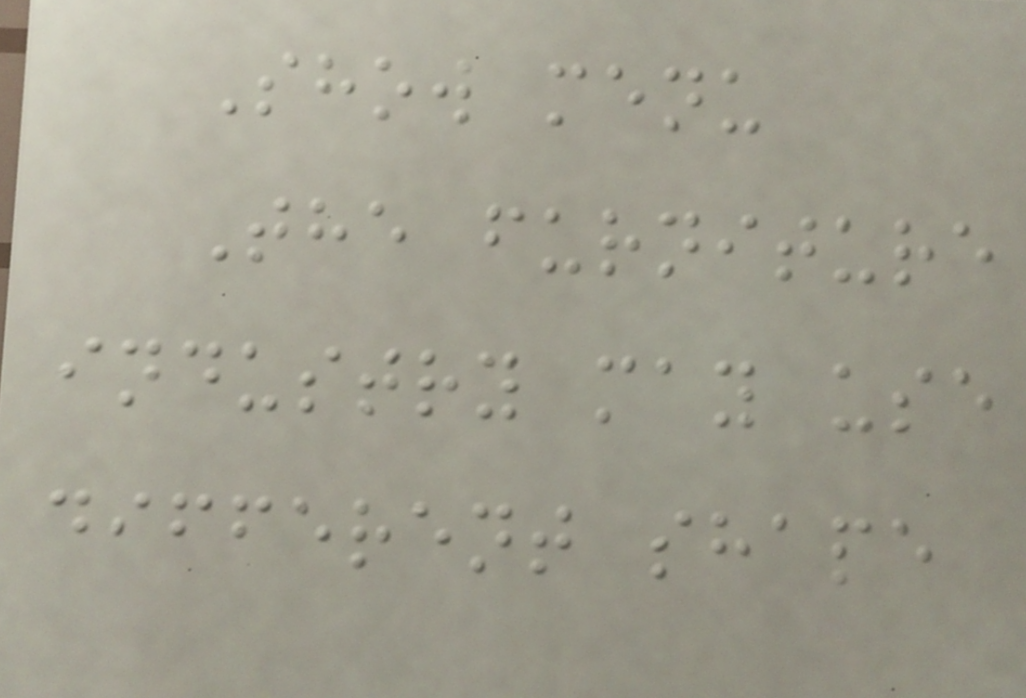Show menu
The furniture
industry may use
different shape
